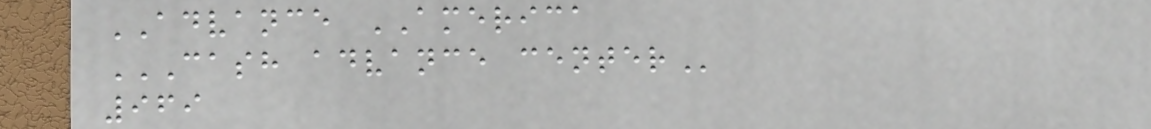ADVANCE AMERICA
CASH ADVANCE CENTER
969
